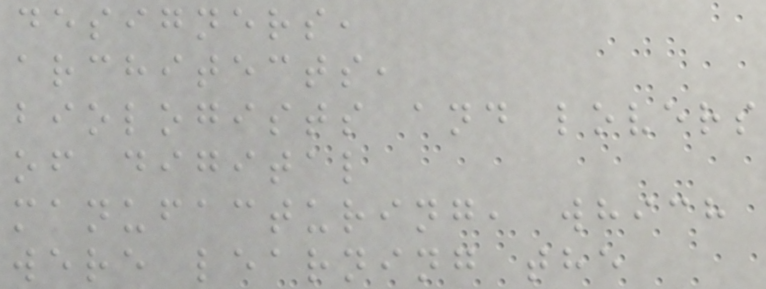designers,
architects,
biologists and lovers
of digital
manufacturing, which
were learning the
